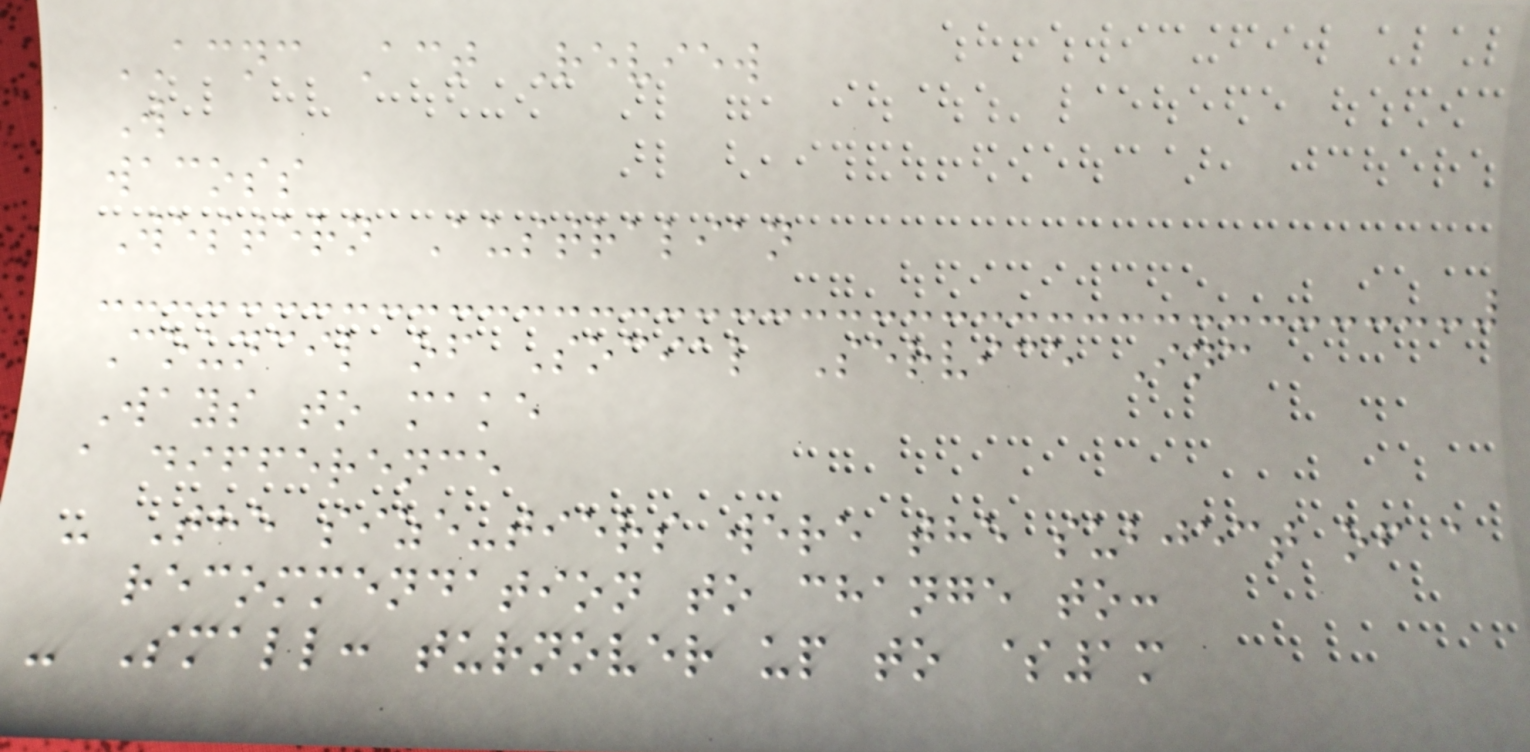ACNC Act Review
W
wacoss
Western Australian
Council of Social Service Inc
Ways to make
a difference
- The size-tiers were the subject of a
recommendation to change to:
- Small: turnover up to $1m
